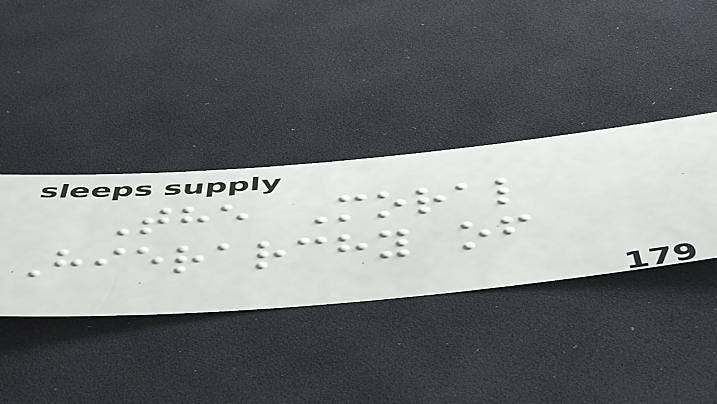The Moral
Hierarchy of
